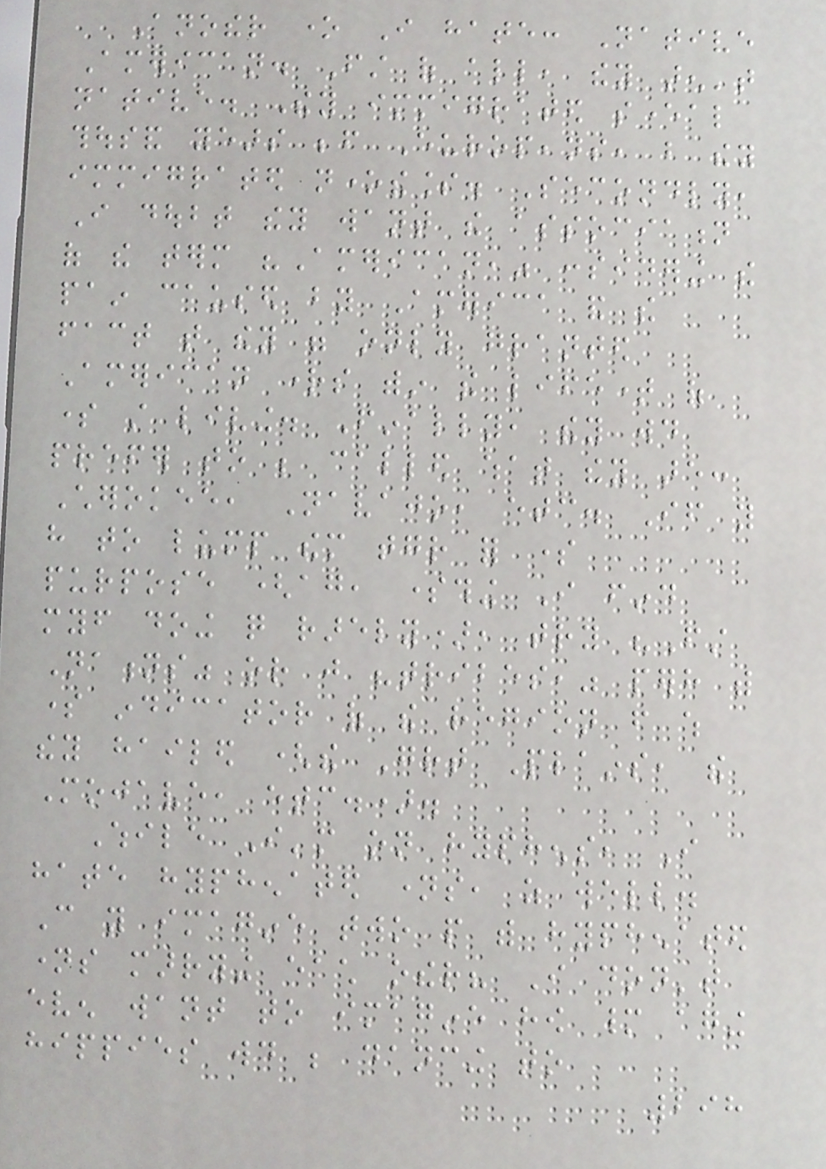Another one I hate: Native
American. First of all, they aren't
native. They immigrated several
thousand years before Europeans, but they
immigrated nonetheless. Secondly,
I doubt they want the association
of the term "American," considering the
pain caused by America and the
fact that they were only granted
American rights within the lifetime of
some still living. Finally, they would
prefer to be called what they are:
Cherokee, Navajo, etc. If you
have to lump them together for some
purpose (again, something I find
myself doing quite rarely), try "First
Nations" or just "tribes," perhaps with
some indicator of the region from which
they hailed (the Great Plains, the
Mojave, etc.).
While I'm on hyphens, I
hate hyphenated names, as well.
Can you imagine two people with hyphenated
names marrying each other? I don't
even want to imagine how many aging
hippies would be dancing to
298
